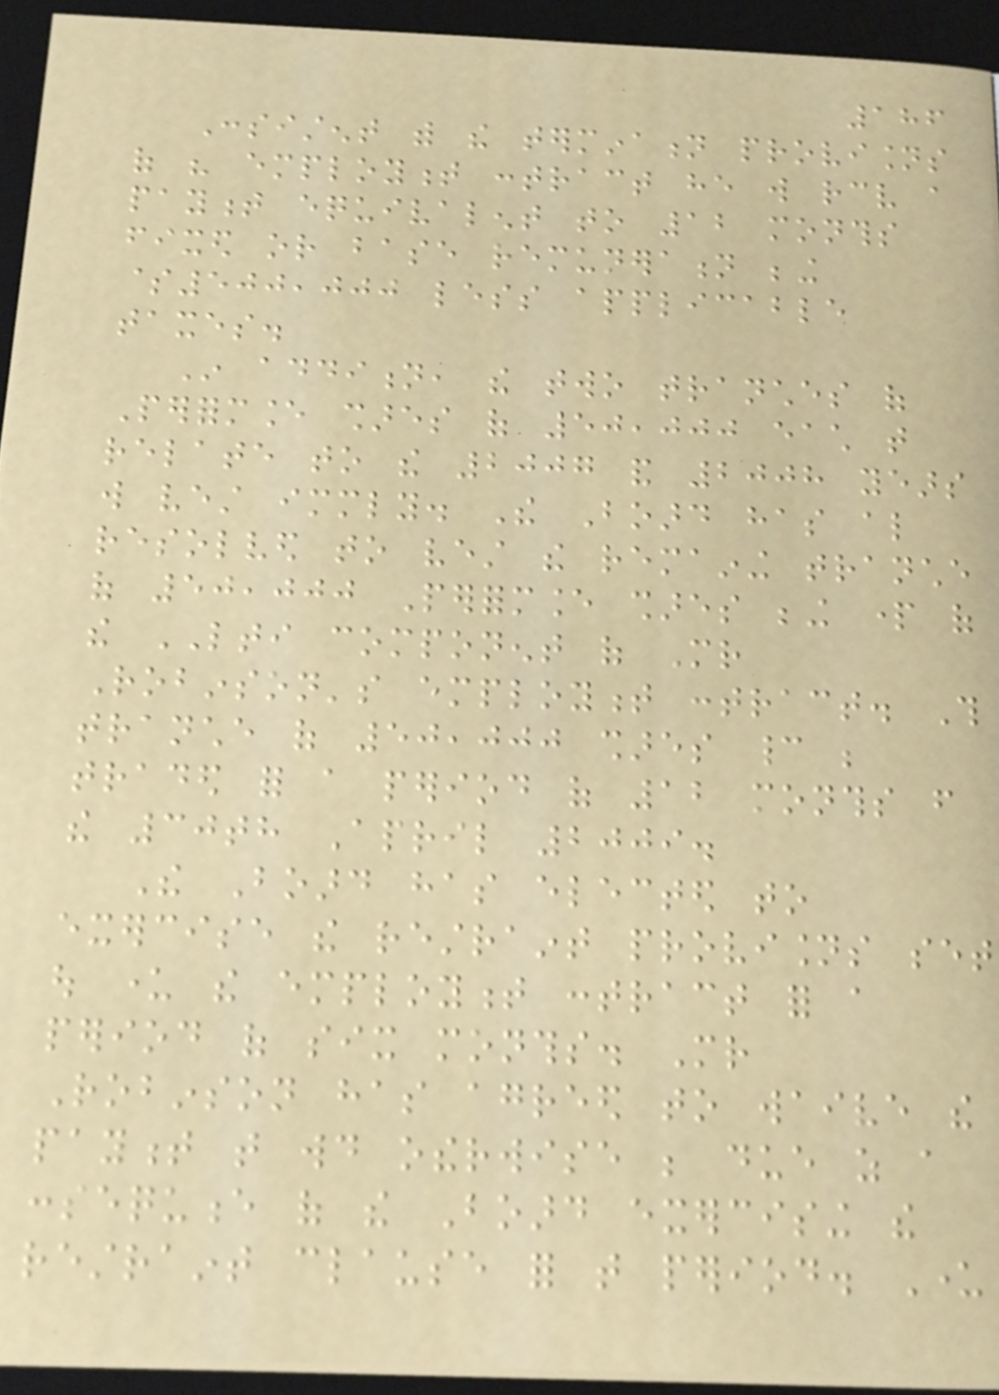186
Consistent with the termination provisions
of his employment contract he will receive a
payment equivalent to 12 months
fixed or base remuneration being
$500,000 less applicable
taxes.
In addition, the two tranches of
Performance shares of 50,000 each that
relate to the 2007 and 2008 years
will vest immediately. The Board has also
resolved to vest the remaining tranche
of 50,000 Performance shares being part of
the LTI component of Mr
Robinson's employment contract. This
tranche of 50,000 shares cannot be
traded for a period of 12 months from
the 30th April 2009.
The Board has elected to
exercise the restraint provisions set
out under the employment contract for a
period of six months. Mr
Robinson has agreed to waive the
payment that would otherwise be due as a
consequence of the Board exercising the
restraint clause for that period. Under
